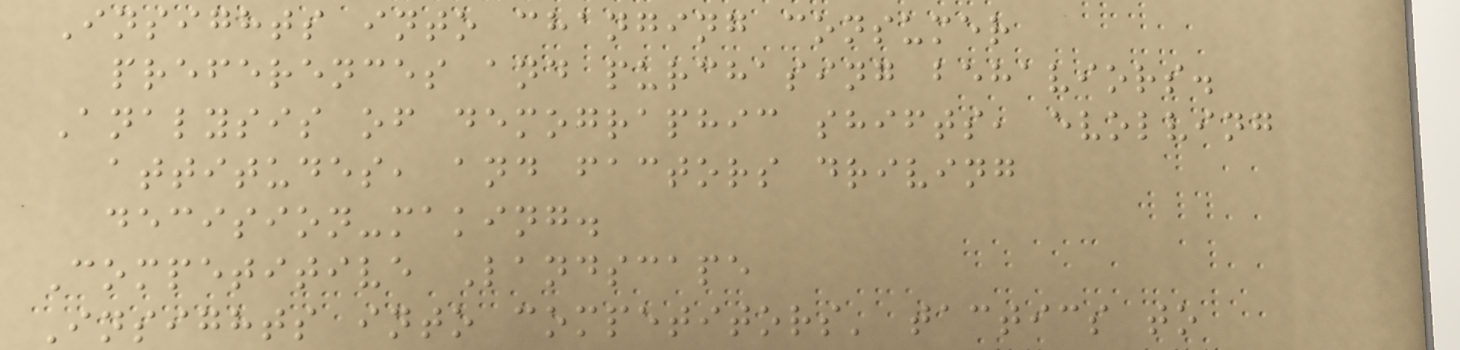Insights into changing consumer
preferences and purchasing behaviors.
Analysis of demographic shifts, evolving
attitudes, and factors driving
decision-making.
Competitive Landscape
Insights into competitors' tactics to
